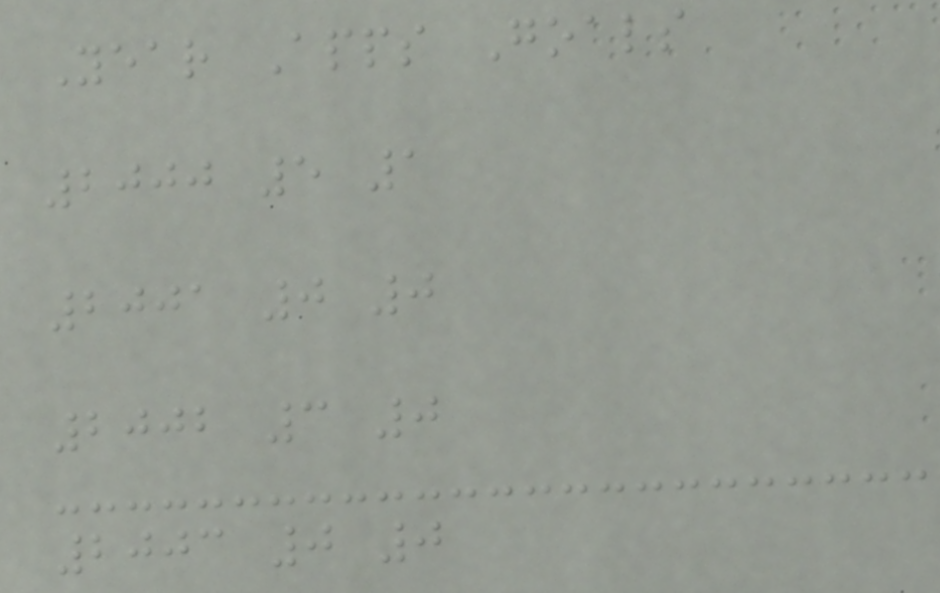Year Apps Goals
2000 5 1
2001 0 0
2002 3 0
2003 0 0
